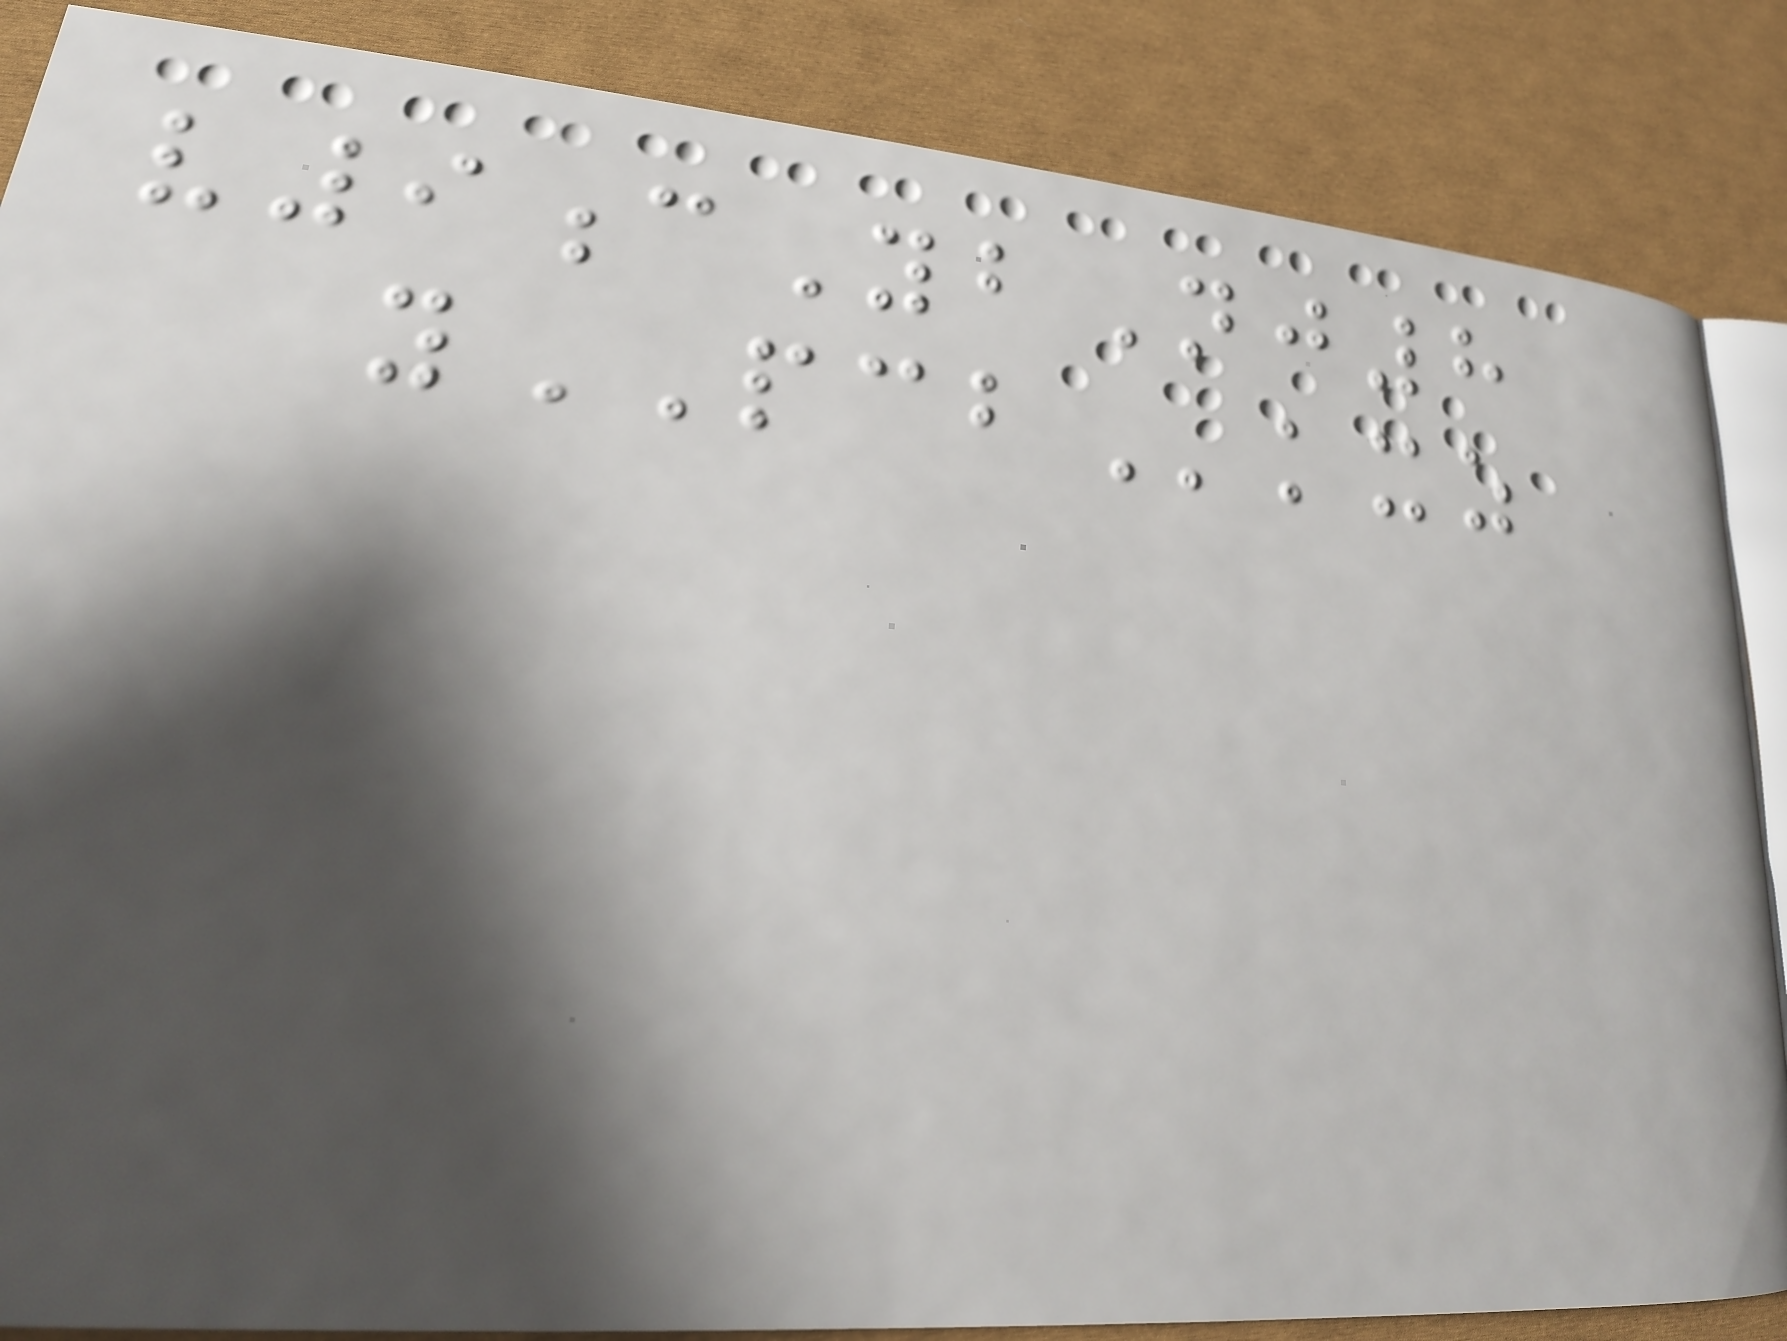v9cYbNj8
yPCBkxz
